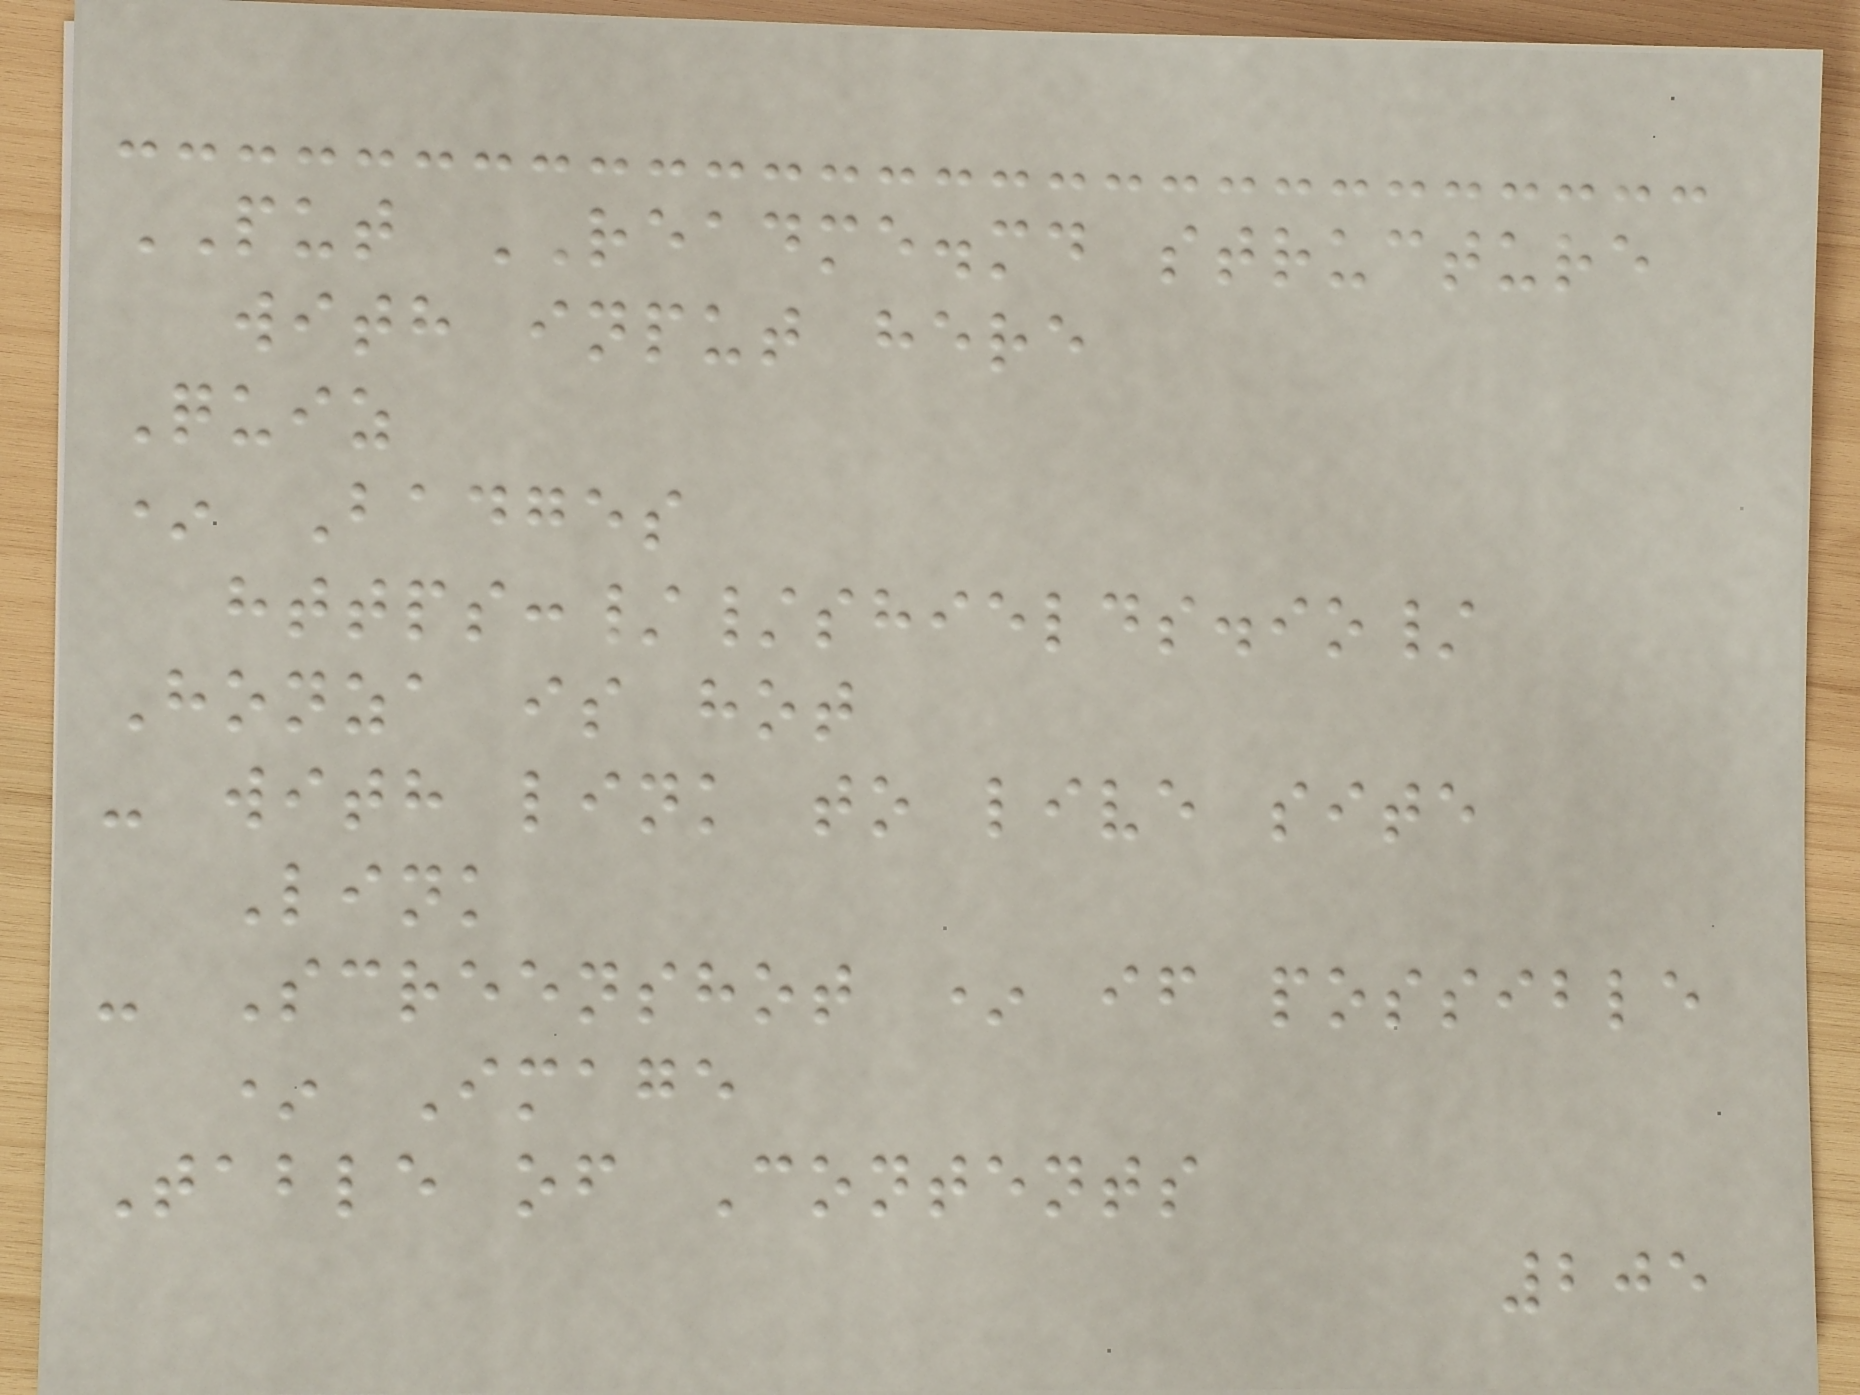PUT README.md structure
with input here
Quiz
* Badges
https://shields.io/
Honza is hot
- with link to live site
Link
- Screenshot * if possible
* Image
Table of Contents
205
